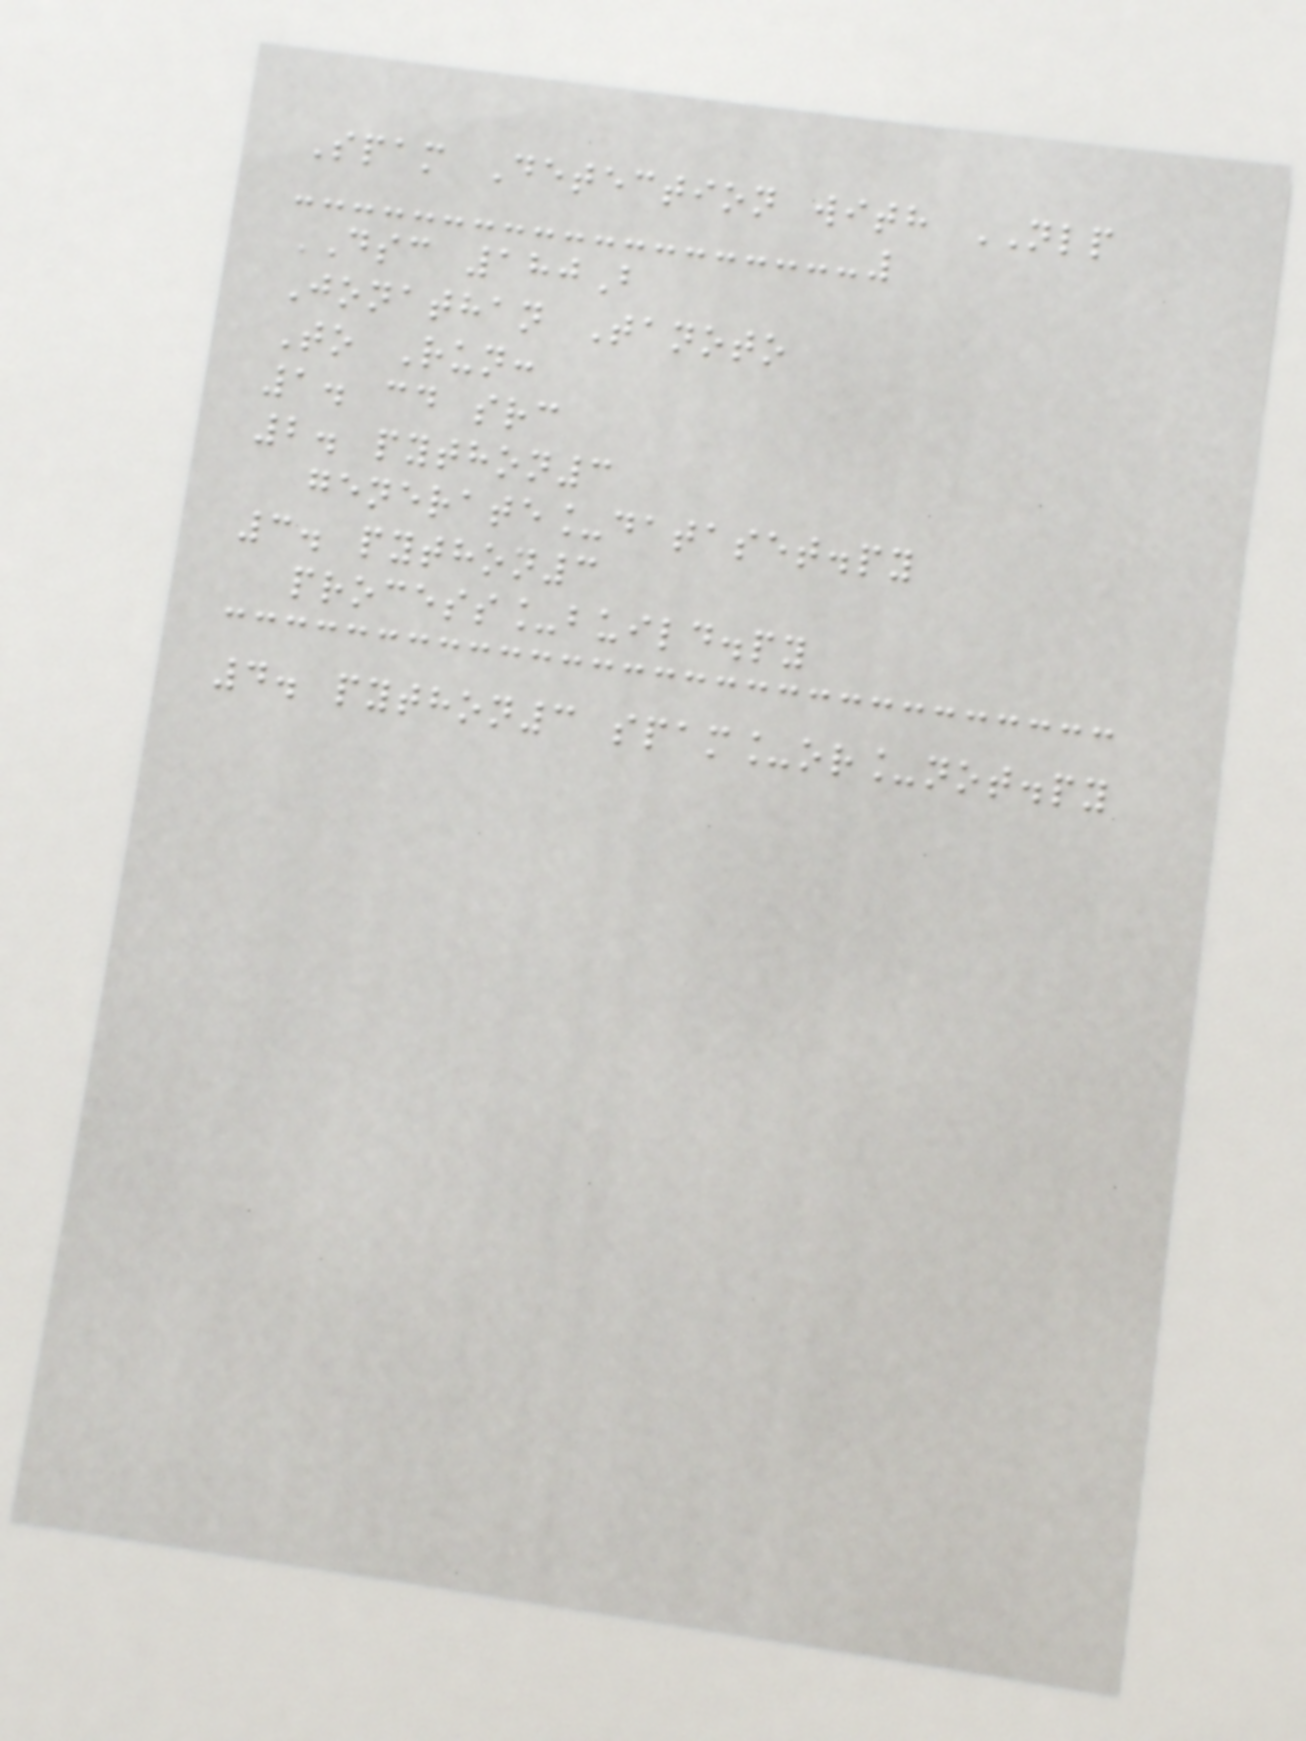Spam Detection with NLP
DSC 180B
Jonathan Tanoto
To Run:
1. cd src
2. python3
generate_dataset.py
3. python3
process_build.py
4. python3 spam_or_not.py
